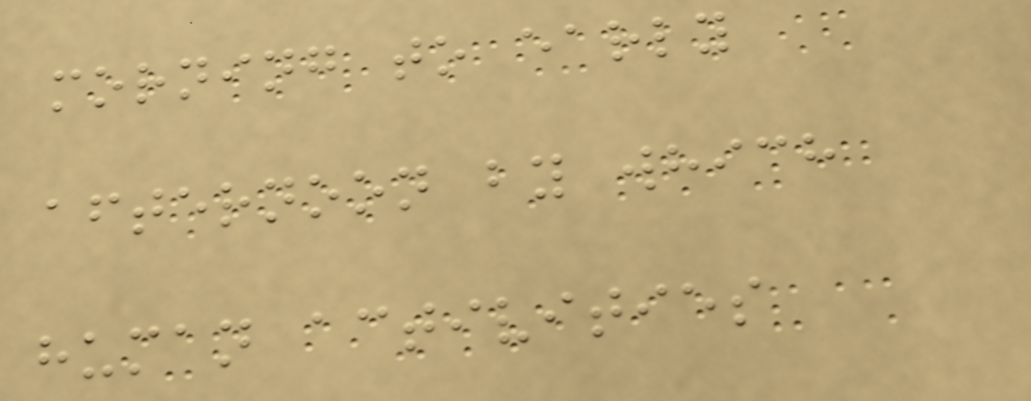morning to early
afternoon by which
human activities
